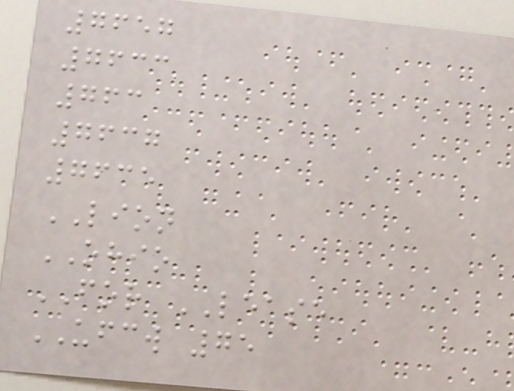7657
7633
763
7637
7635
LION
OHIO
FOR LEASE
UFCW 75
